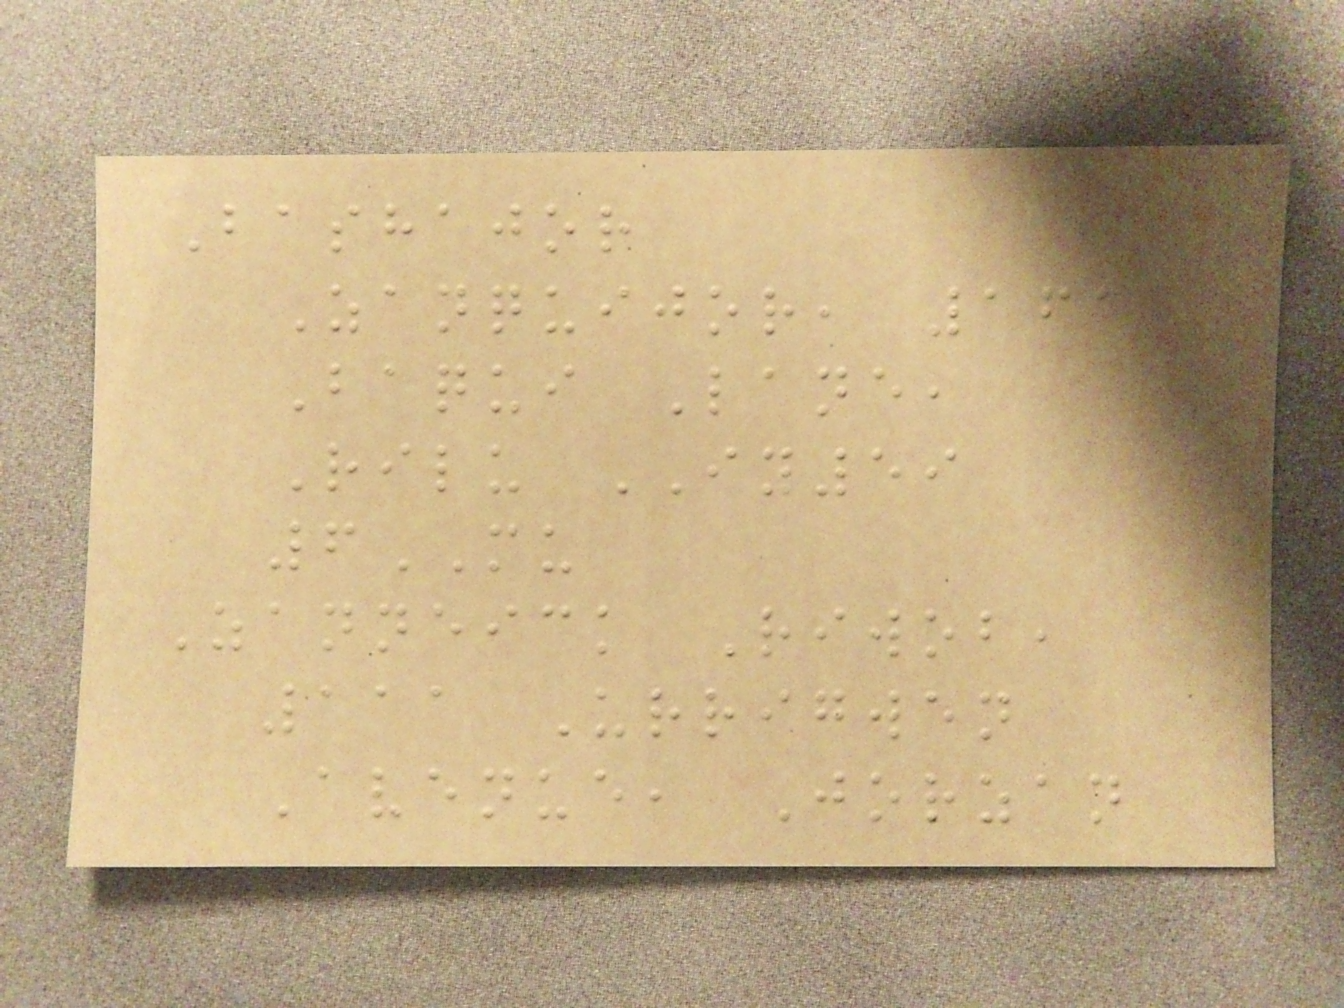Bashajor
Zanquijor, 161
Baqui Lane,
Rilu IY59
6MU
Zanneick Riwob,
111 Urrigwen
Avenue, Jorzan
